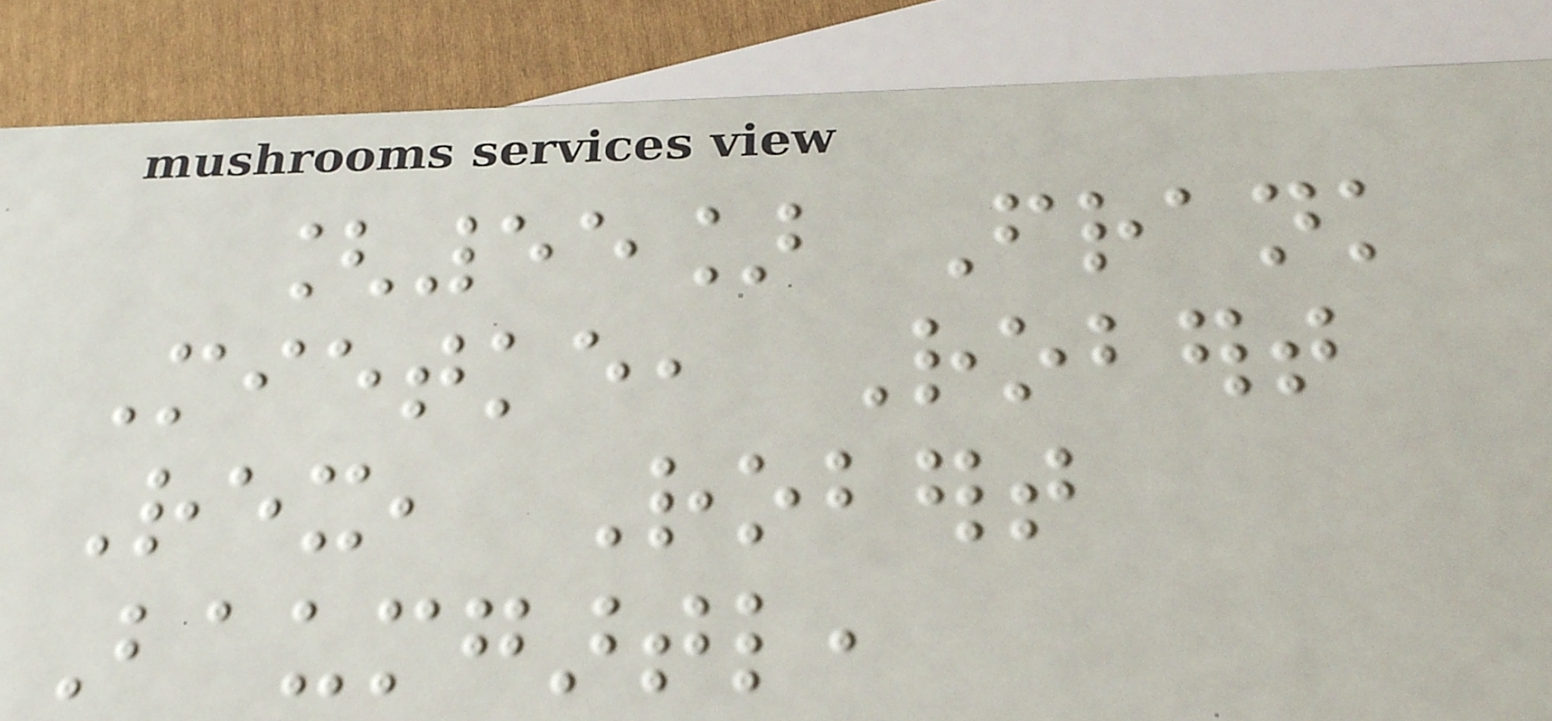[55] Frank
Mietke, Robert
Rex, Robert
Baumgartl,
